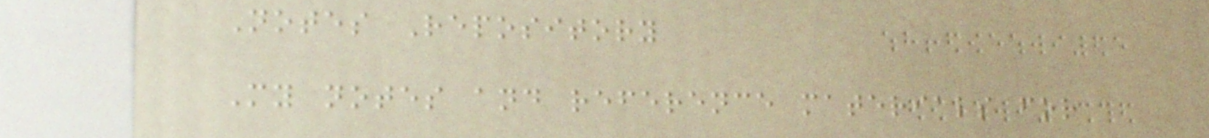Notes Repository
My notes and reference materials for
